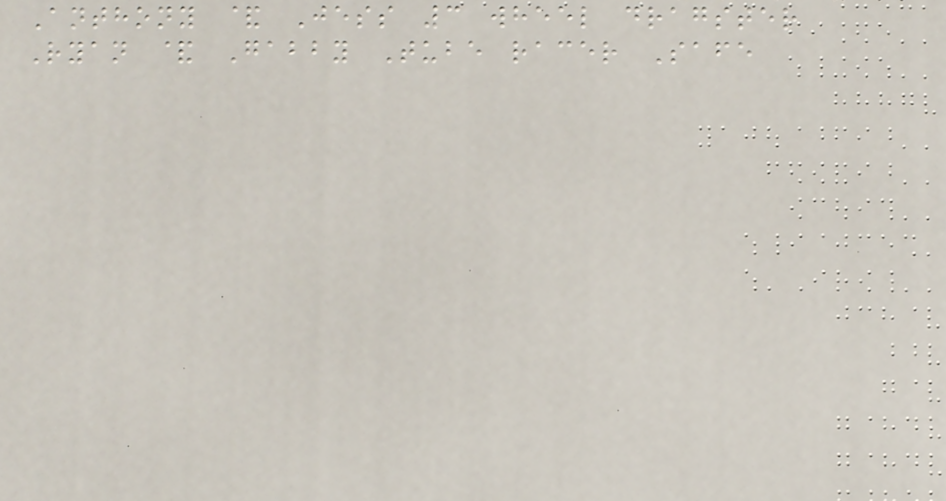Anthony & Jess 3 wheel dragster
Ryan & Gabby Tube racer Safe
